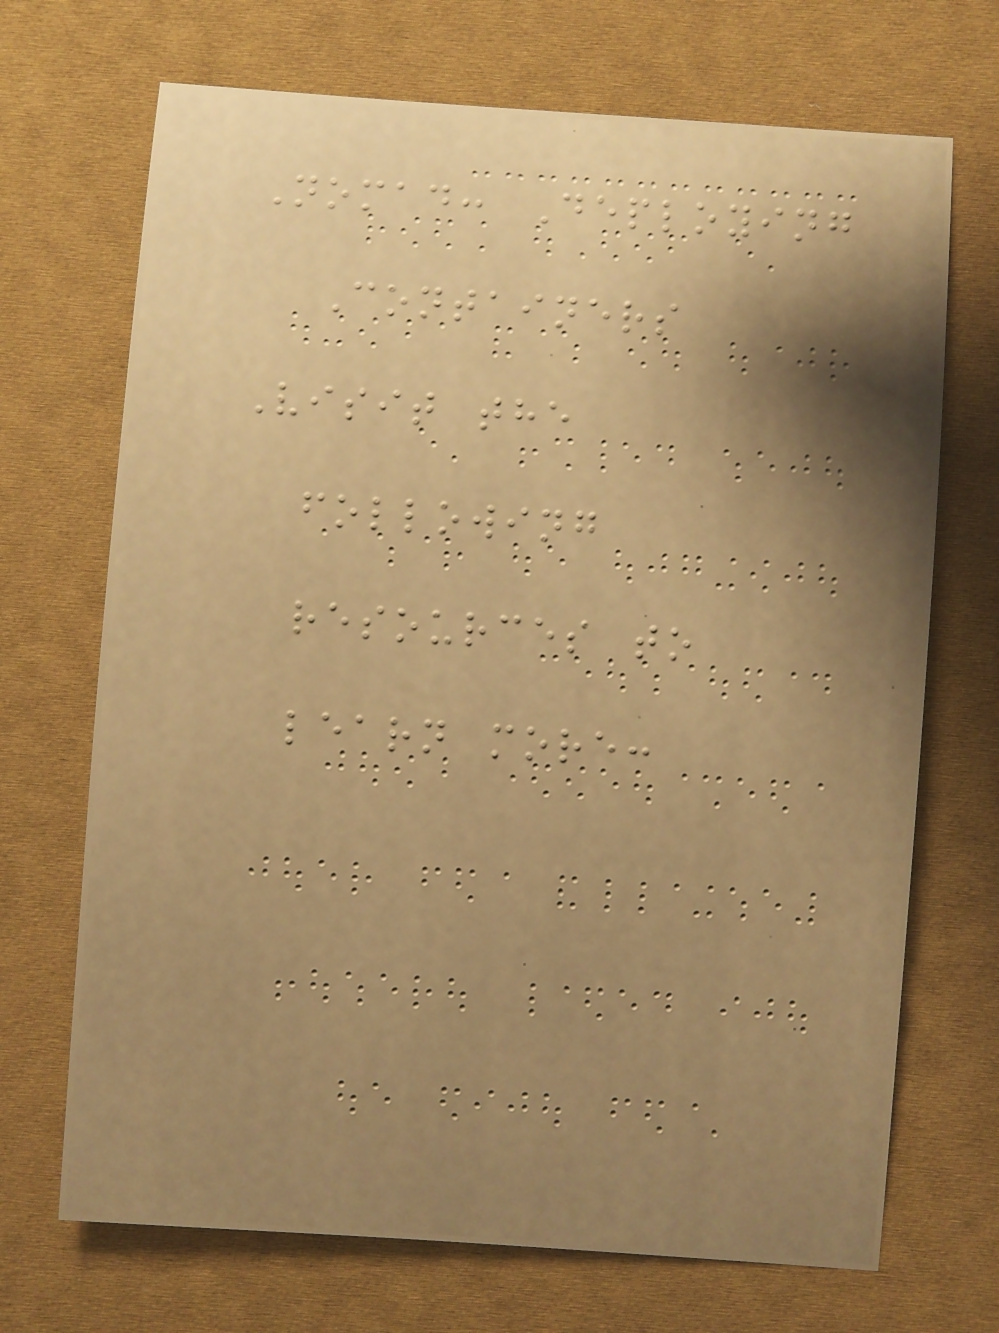Nomad: Deploying
Containers
Visit the
following
resources to
learn more:
